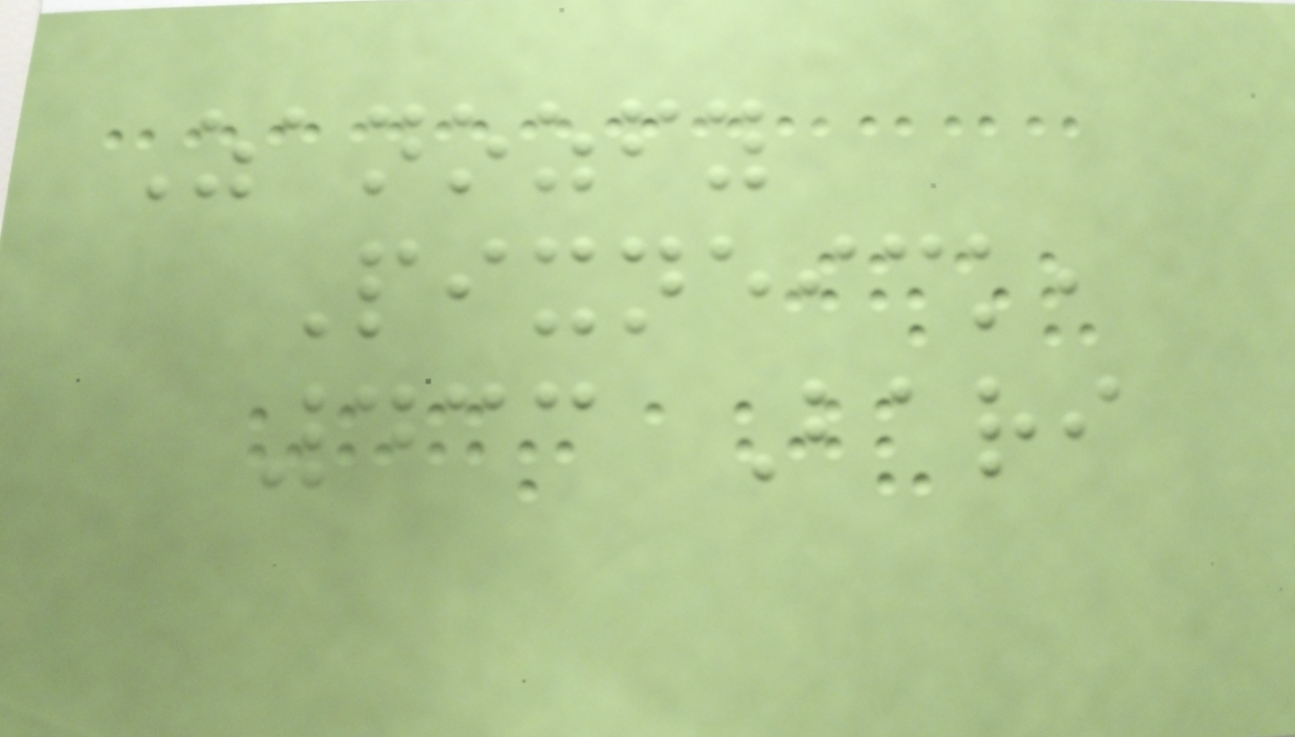Zanozfy
Pixneick,
433 Bari
